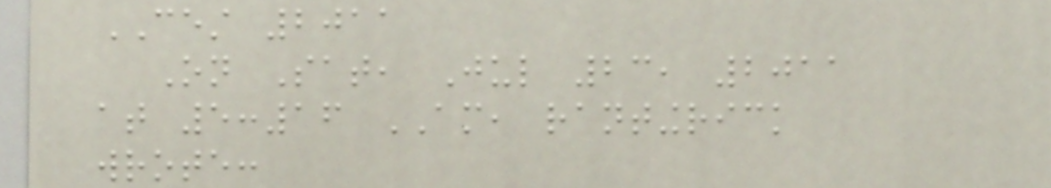CEST 2011
On Sat, Jul 23, 2011
at 5:16 AM, rantingrick
wrote:
